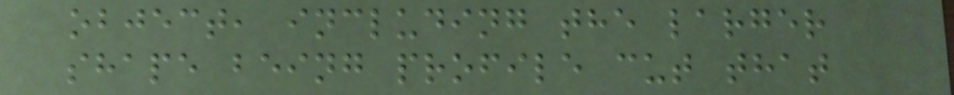object, including the larger
shape being profile cut that
